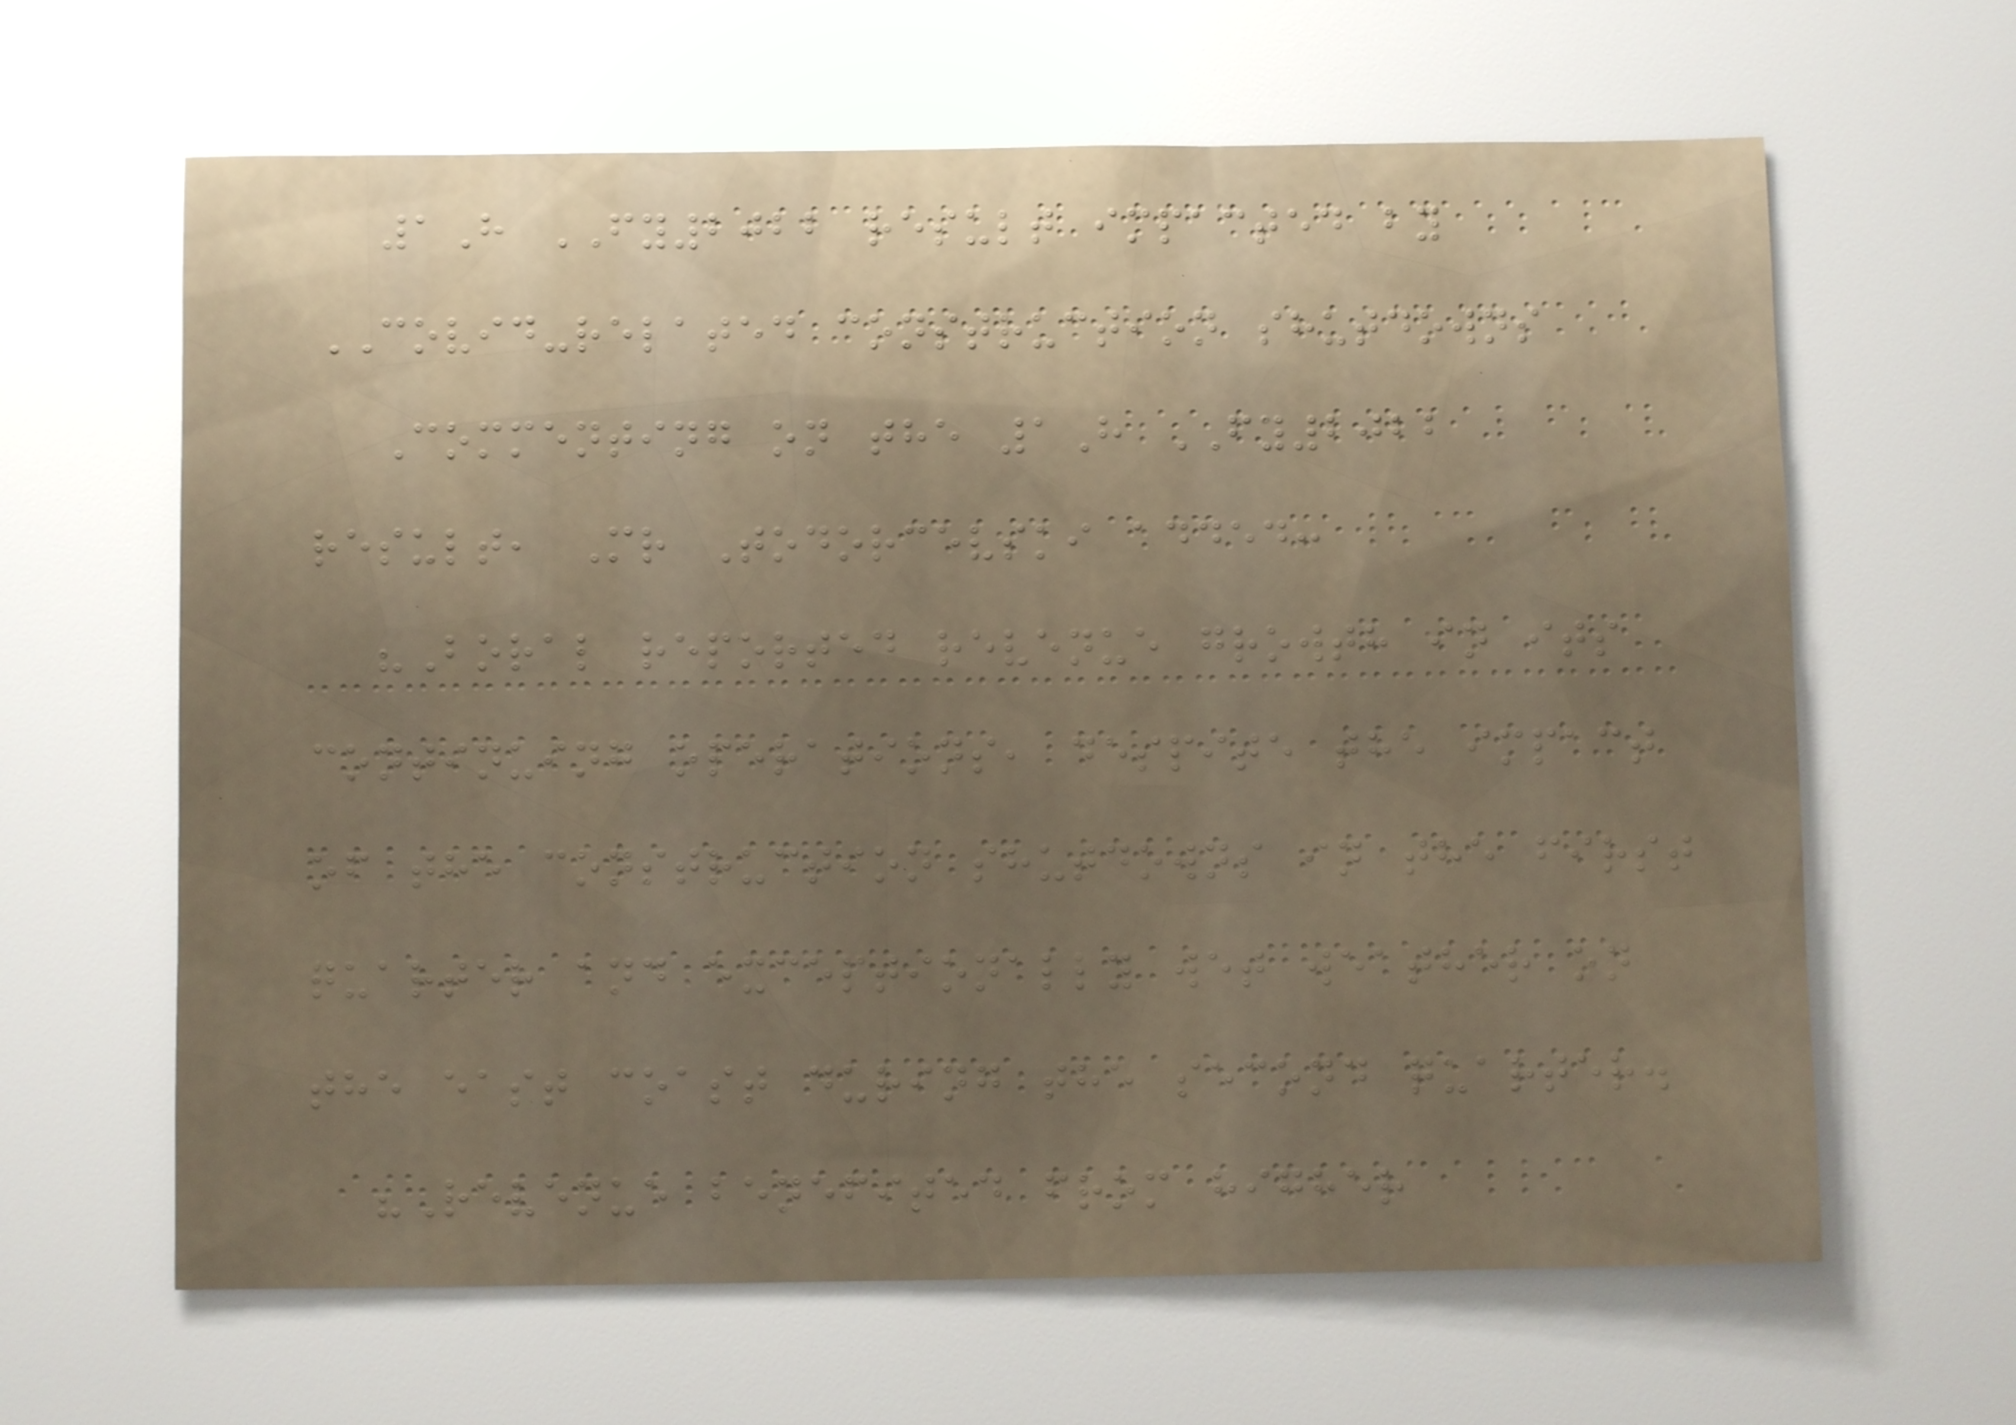1H FY2022 result impacted by
COVID-related construction shutdowns
Commenting on the 1H FY2022
result, Mr Todorcevski added:
"Boral reported revenue growth in its
continuing operations, despite the impact
of the construction shutdowns in the first
quarter and exceptionally wet weather on
the east coast during the second quarter.
"Revenue benefited from higher
